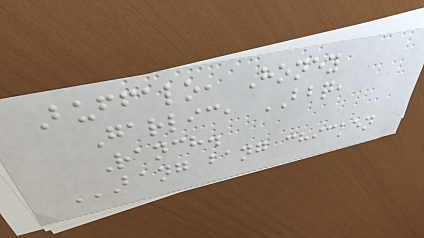Buffalo, Honey
Garlic, BBQ,
Ranch.
BANG BANG CHICKEN
